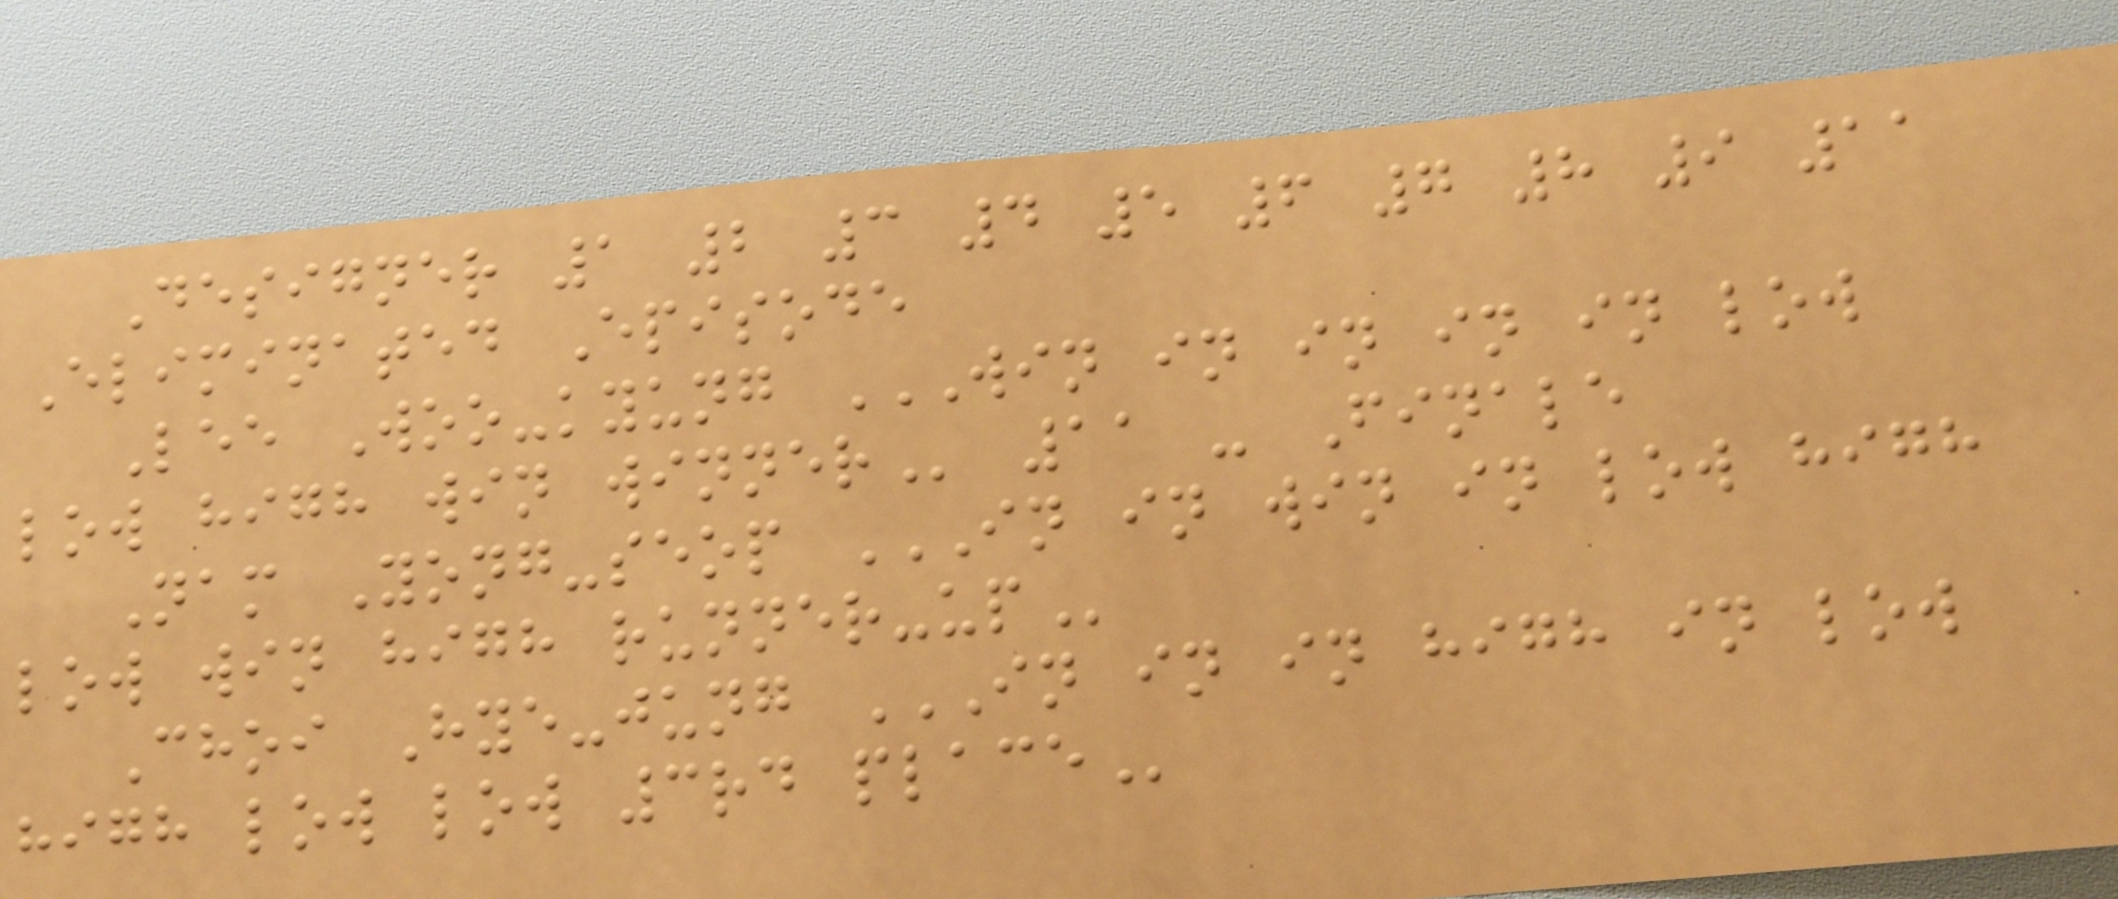Designer 1 2 3 4 5 6 7 8 9 11
Eliminated Episode
Lee Woo-kyung WIN IN IN IN IN LOW
LOW HIGH WIN WINNER 11 - Finale
Nam Yong-seop IN IN WIN IN LOW HIGH
LOW WIN HIGH RUNNER-UP
Choi Hye-jung IN IN IN HIGH IN LOW
HIGH LOW LOW 3RD PLACE
